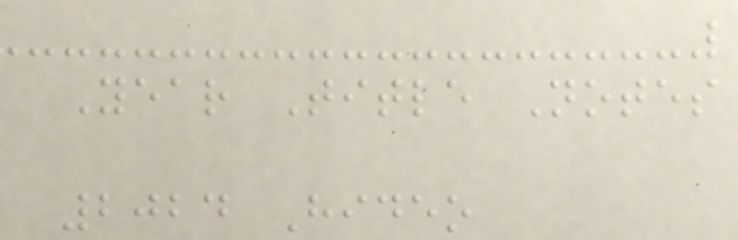Year Title Notes
2024 Hideo
